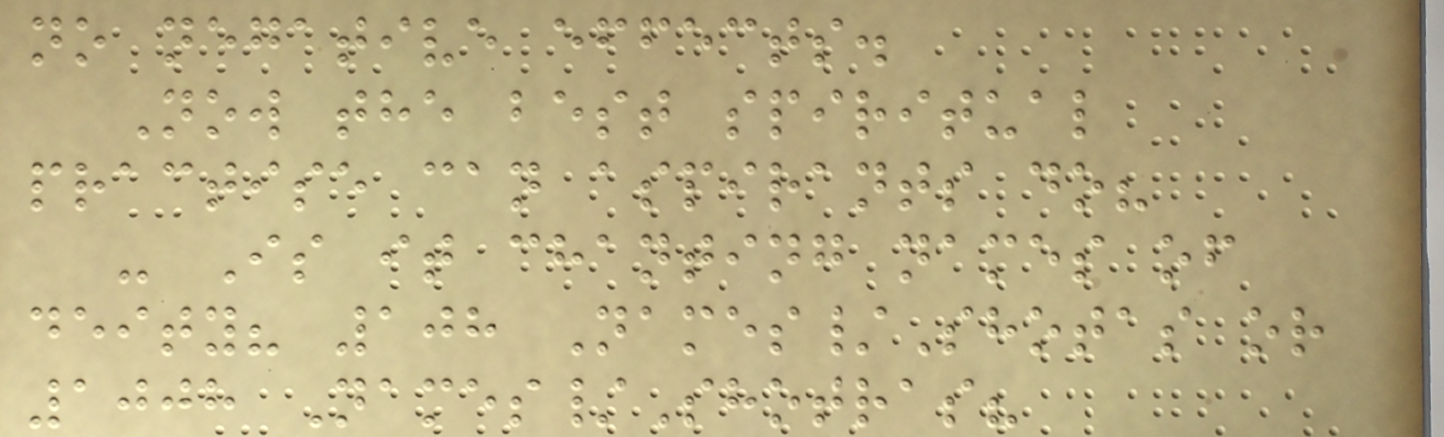no negative effects.
Now the best spiritual
practise can aspirants do?
- Is it chanting names of
deity? 108 Names/Shotas or
1008 Names/Shotras?
